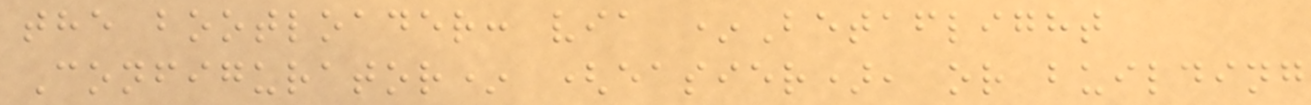the bootloader: via *Betaflight
Configurator* (easier), or building
